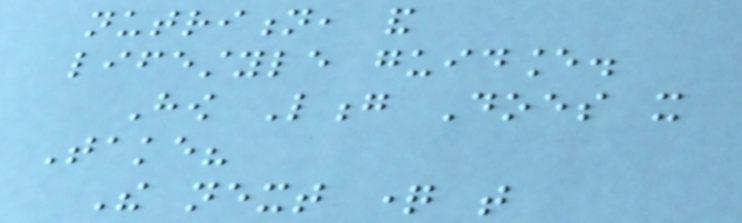nutrition, and
lifestyle guidance.
How Long Does it
Take?
The next question that
